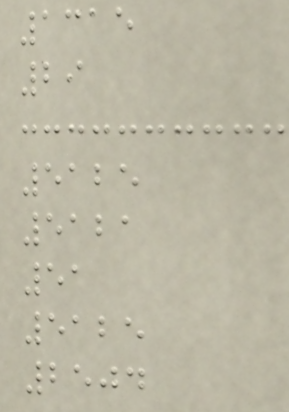1315
29
5125
5121
51
5125
2504
